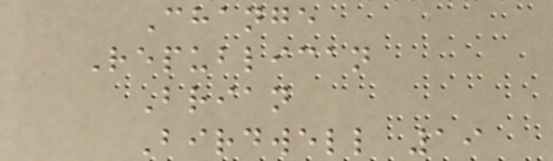Change
Republican
Brian
Birdwell 19
